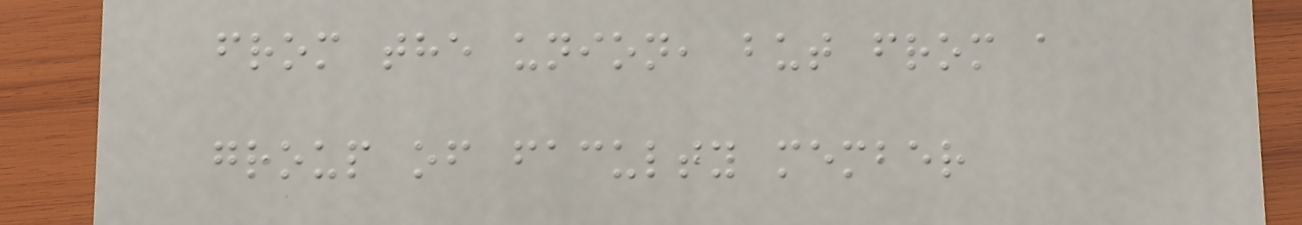from the union, but from a
group of faculty member
